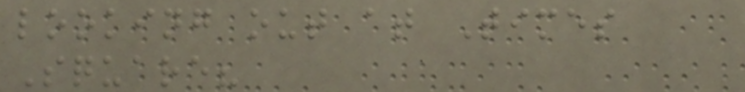looking out at Times
Square?
